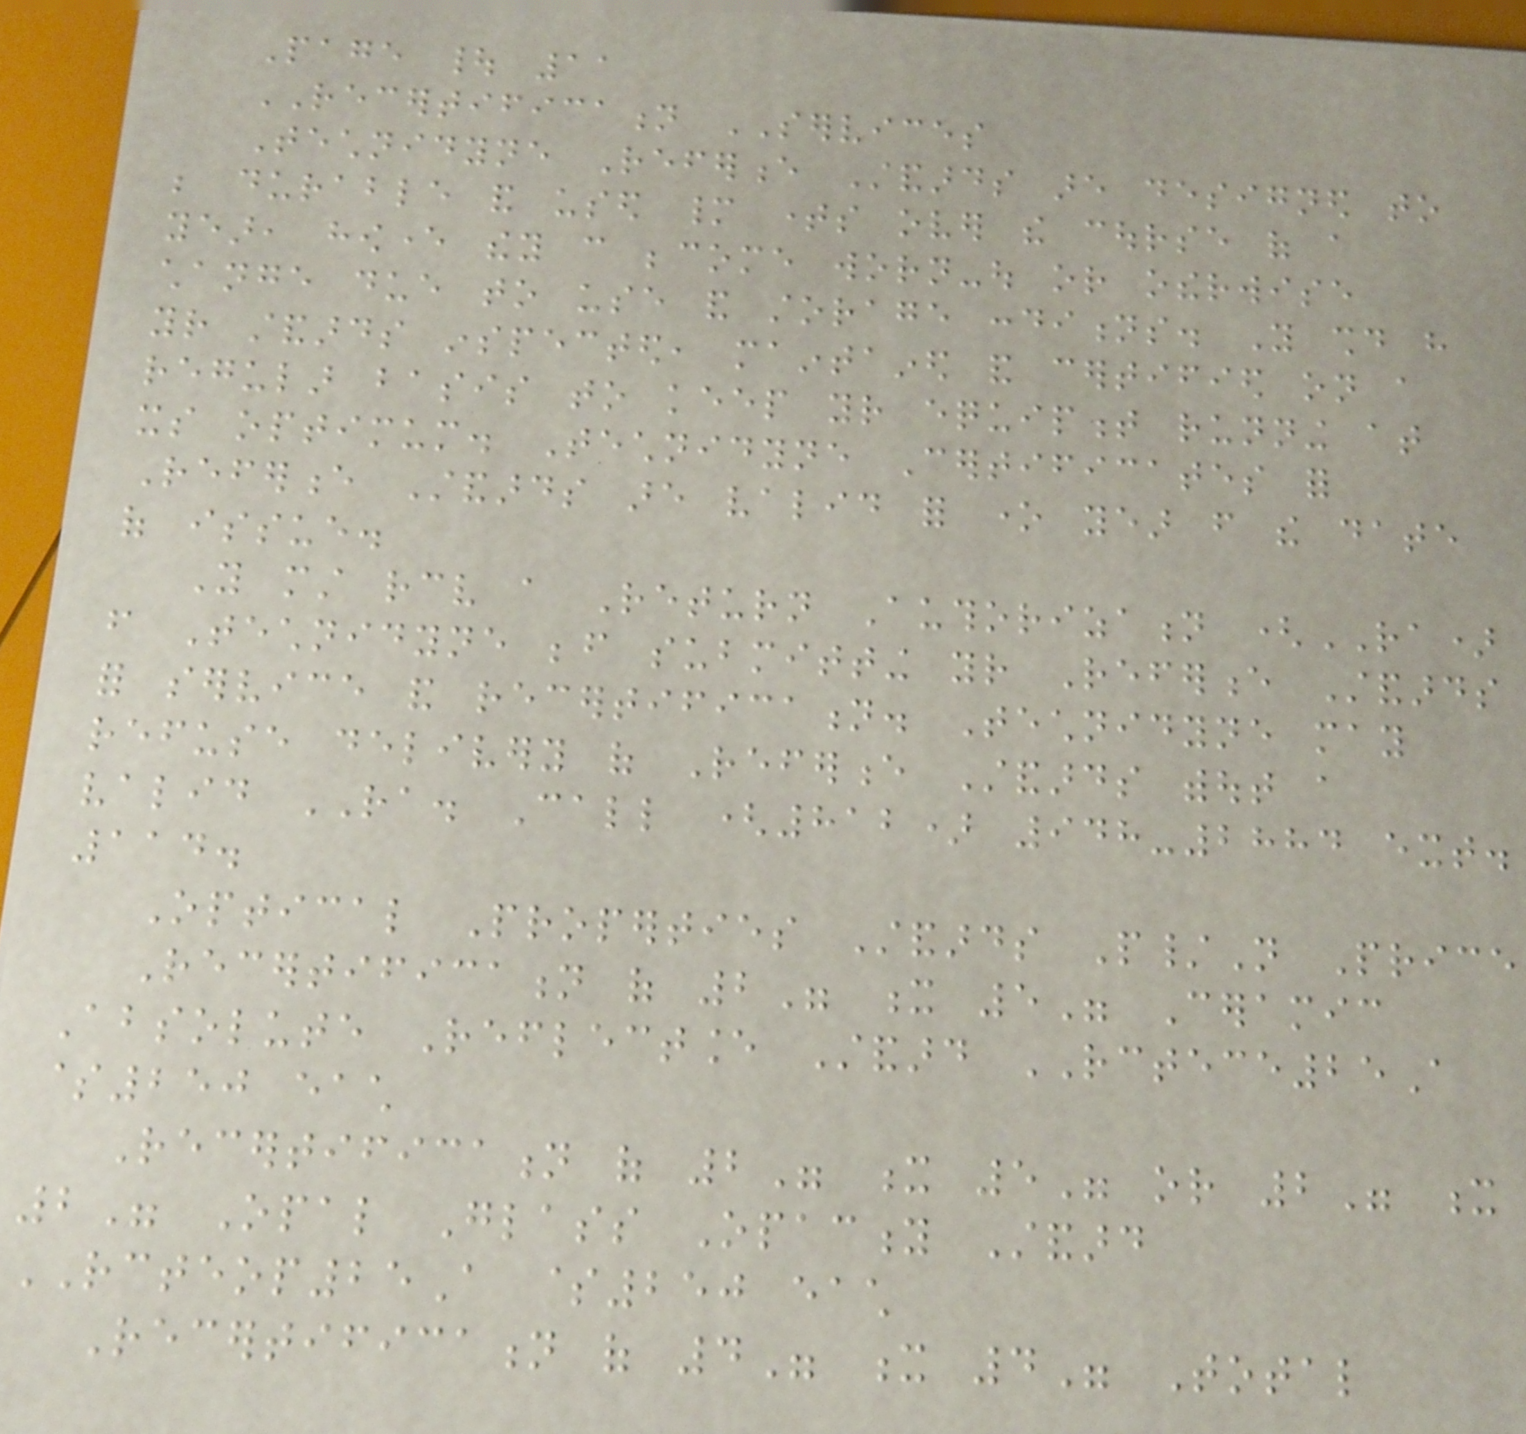Page | 11
RECERTIFICATION SERVICES
Technidyne Reference Standards are designed to
be durable and used many times over the course of a
year, however they can become worn-out or otherwise
change due to use and storage conditions. You should have
your standards inspected, maintained and certified on a
regular basis to keep your equipment running at
its optimum. Technidyne Certificates for
Reference Standards are valid for one year from the date
of issue.
You must receive a Return Authorization (RA)
from Technidyne before submitting your Reference Standards
for service and recertification. Technidyne may
refuse delivery of Reference Standards without a
valid RA. Call (812) 948-2884 ext.
114.
Optical Properties Standards P/N Price
Recertification of 2" x 5" Ceramic
Absolute Reflectance Standard RCTECE25A
$250 each
Recertification of 2" x 5" or 2" x
2" Opal Glass Opacity Standard
RCTEOP25A $250 each
Recertification of 4" x 4" Total
